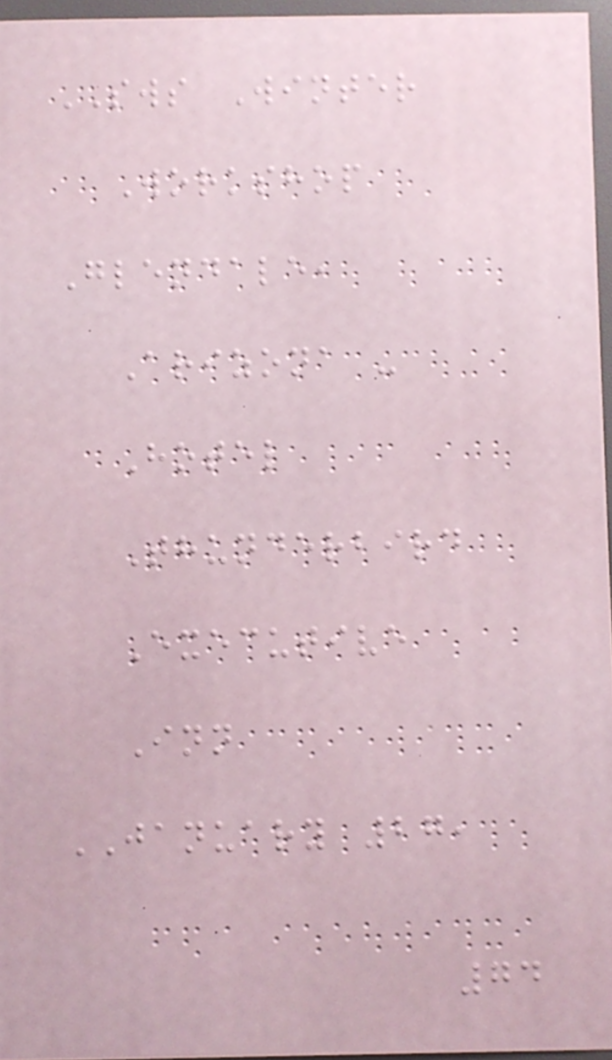SWS Winter
Workshop
Glendale,
Arizona -
Hotel
Thunderbird
Executive
Inn
JANUARY 27,
74
